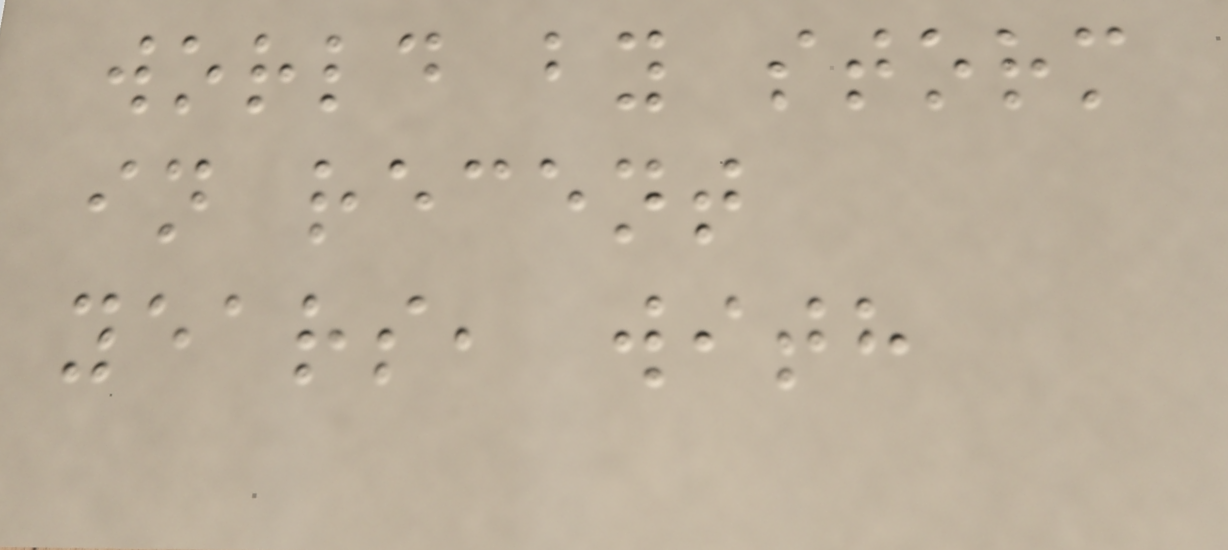world by storm
in recent
years, with
